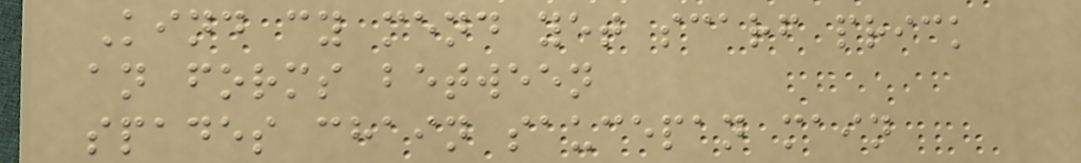Kind cy mend yet scarf prick
an forms between
spades chain saucepan main
